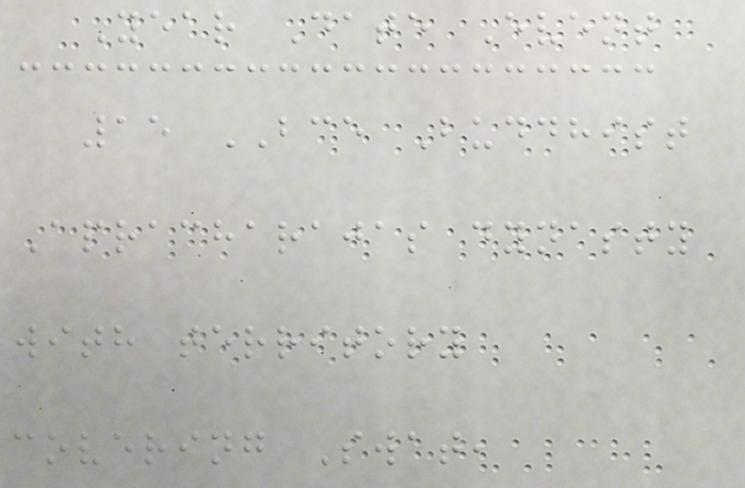Year Date Event
15 BCE Buddhist
Apracharajas dynasty
with territory
covering Swat,
